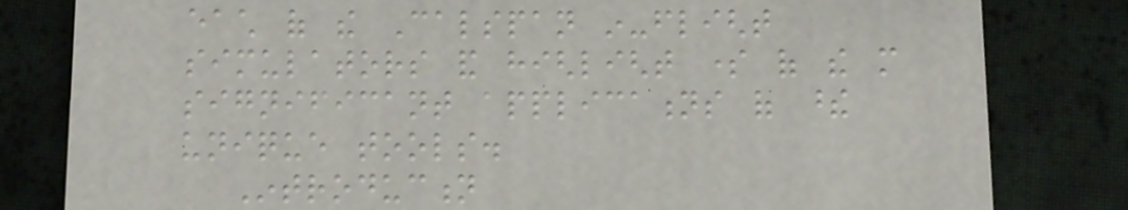each of the Calspan in-flight
simulators and highlight some of the more
significant applications of these
unique tools.
Introduction
